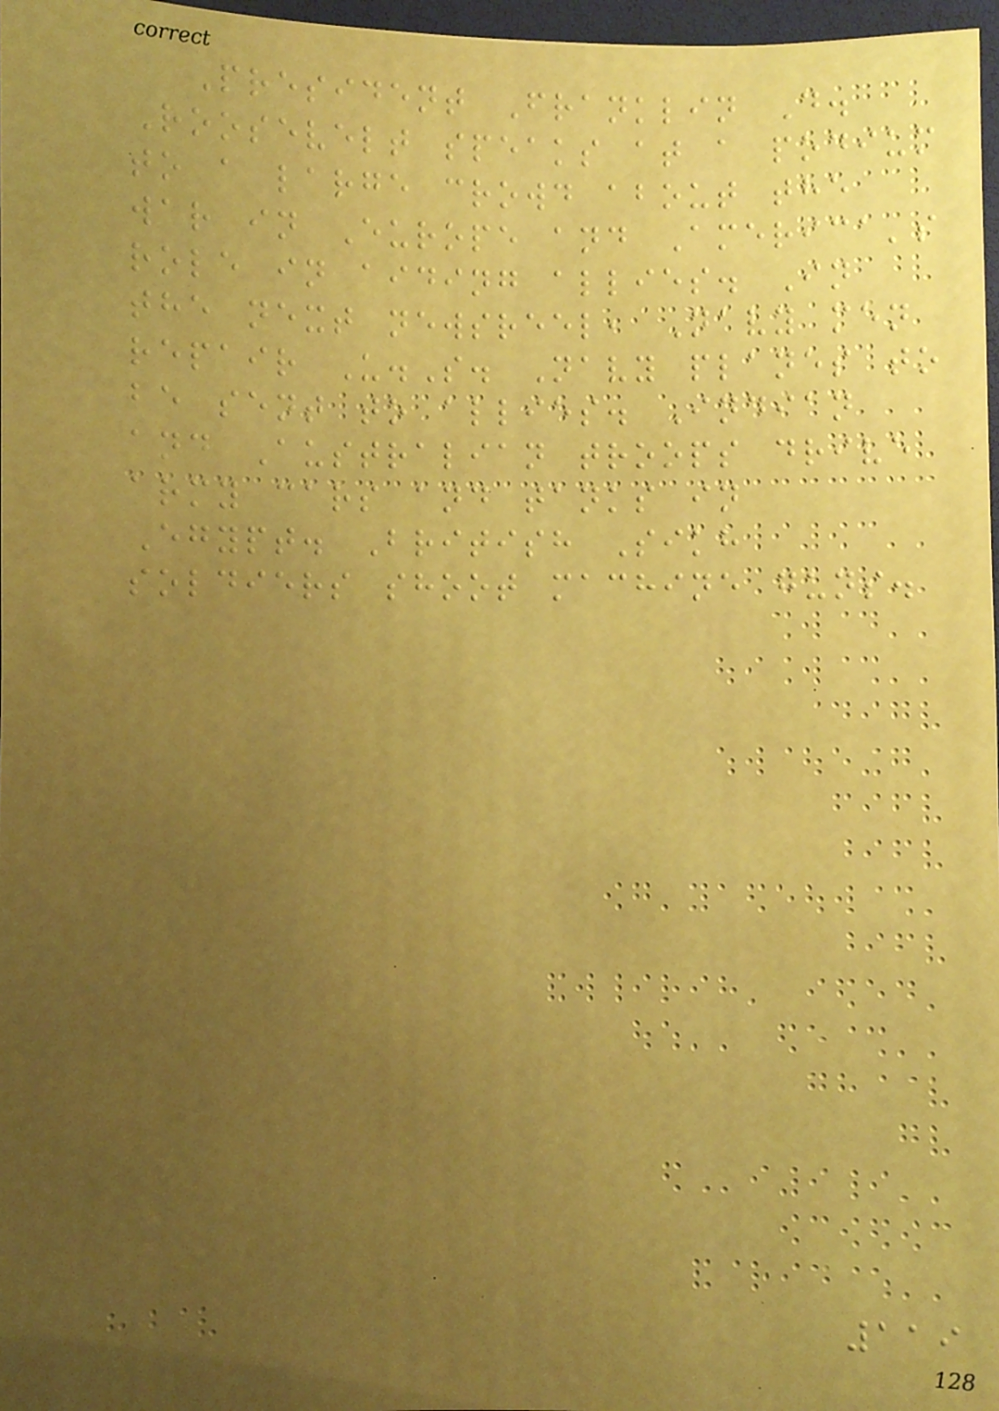President Franklin D.
Roosevelt speaks at a podium
to a large crowd about the
war in Europe and America's
role in aiding allies. In
the next newsreel, Navy men
repair U.S. Navy planes to
be sent to allies. Indian
and Australian troops drive
army cars and tanks in
Egypt. British Sikh
soldiers shoot machine guns.
119
